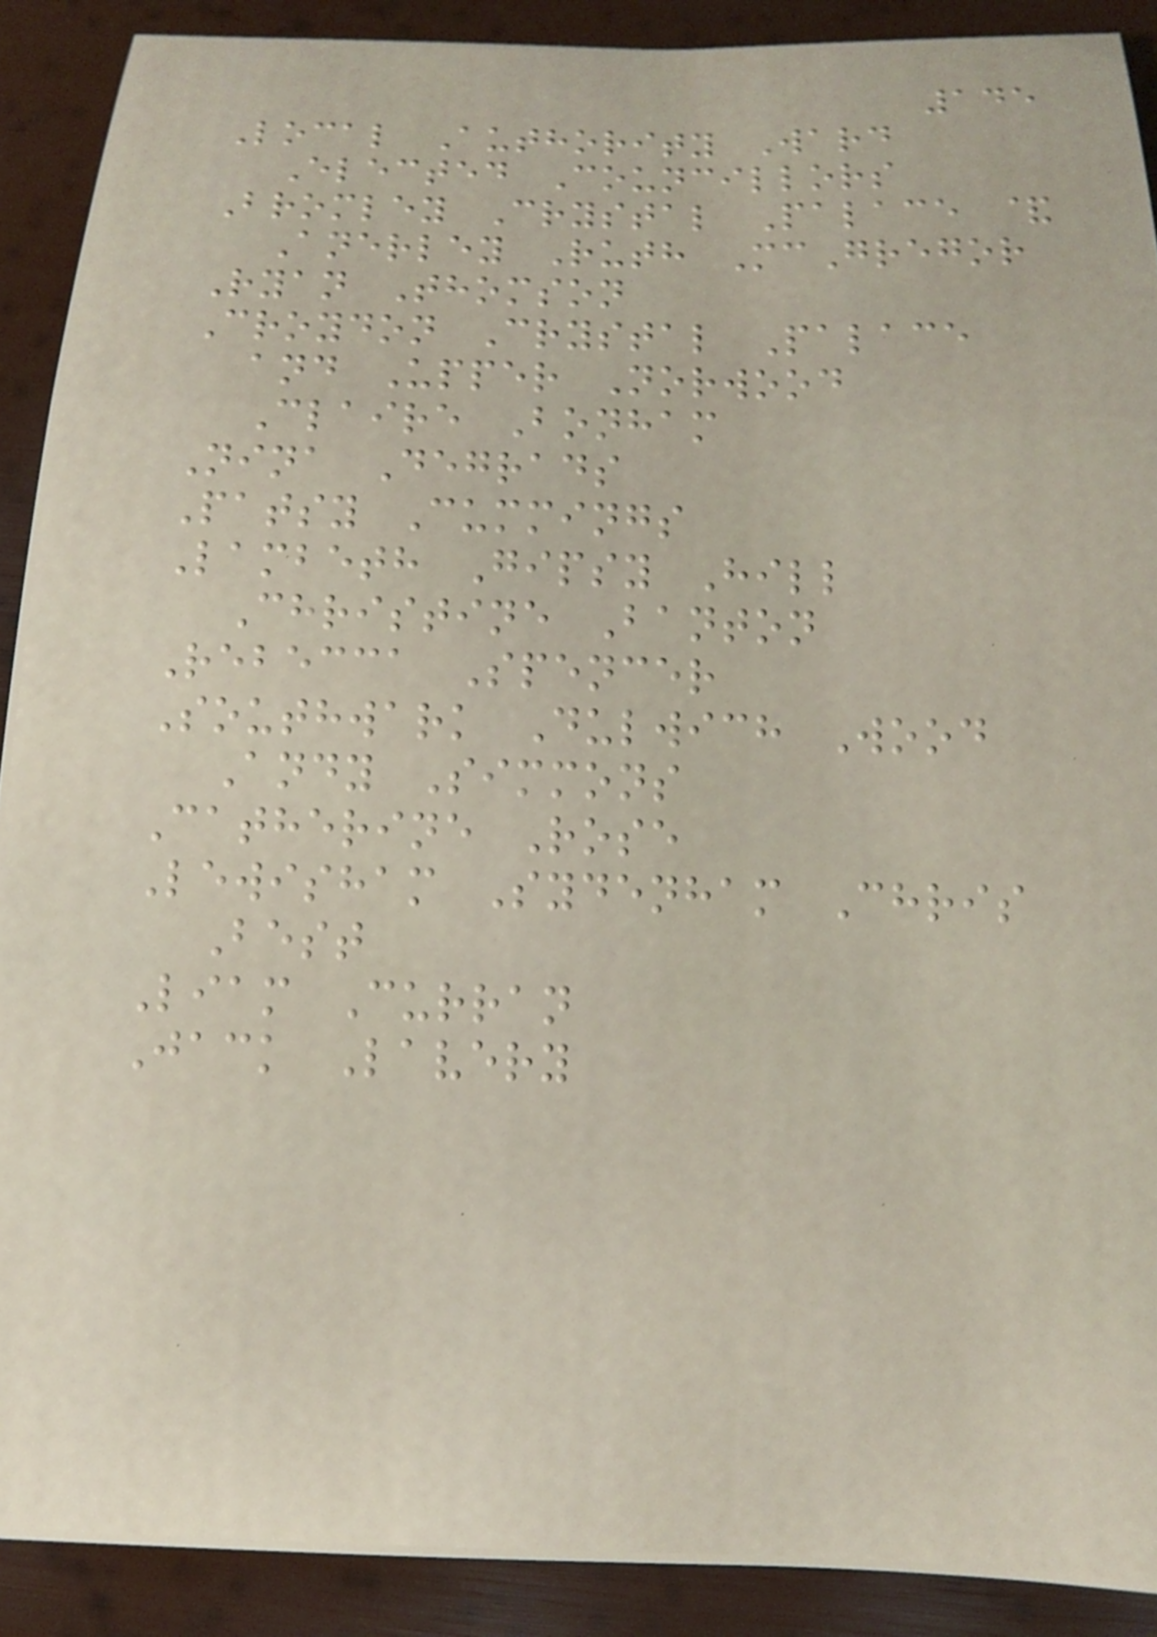145
Local Authority Ward
Elected Councillors
Bromley Crystal Palace &
Anerley Ruth McGregor
Ryan Thomson
Croydon Crystal Palace
and Upper Norwood
Claire Bonham
Nina Degrads
Patsy Cummings
Lambeth Gipsy Hill
Christine Banton
Rebecca Spencer
Southwark Dulwich Wood
Andy Simmons
Catherine Rose
Lewisham Sydenham Chris
Best
Liam Curran
Jack Lavery
